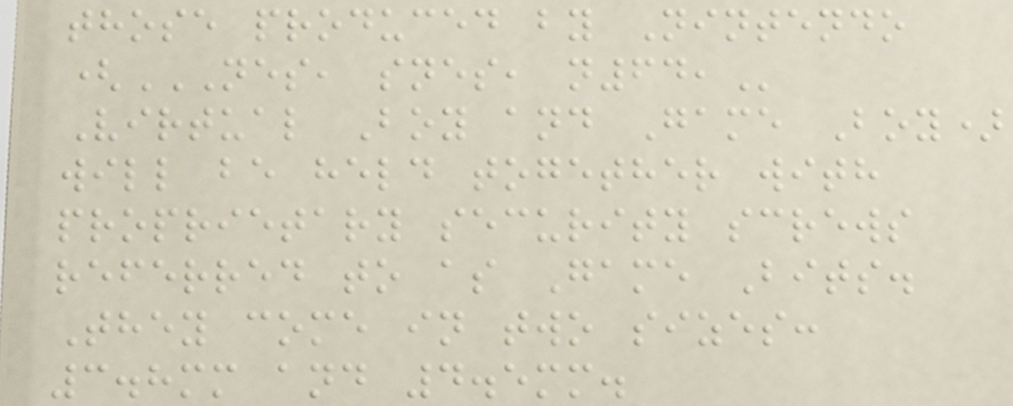those produced by Nintendo
(NES, SNES, N64,
Virtual Boy and Game Boy)
will be held together with
proprietary security screws
referred to as Game Bits.
They come in two sizes:
3.8mm and 4.5mm.
